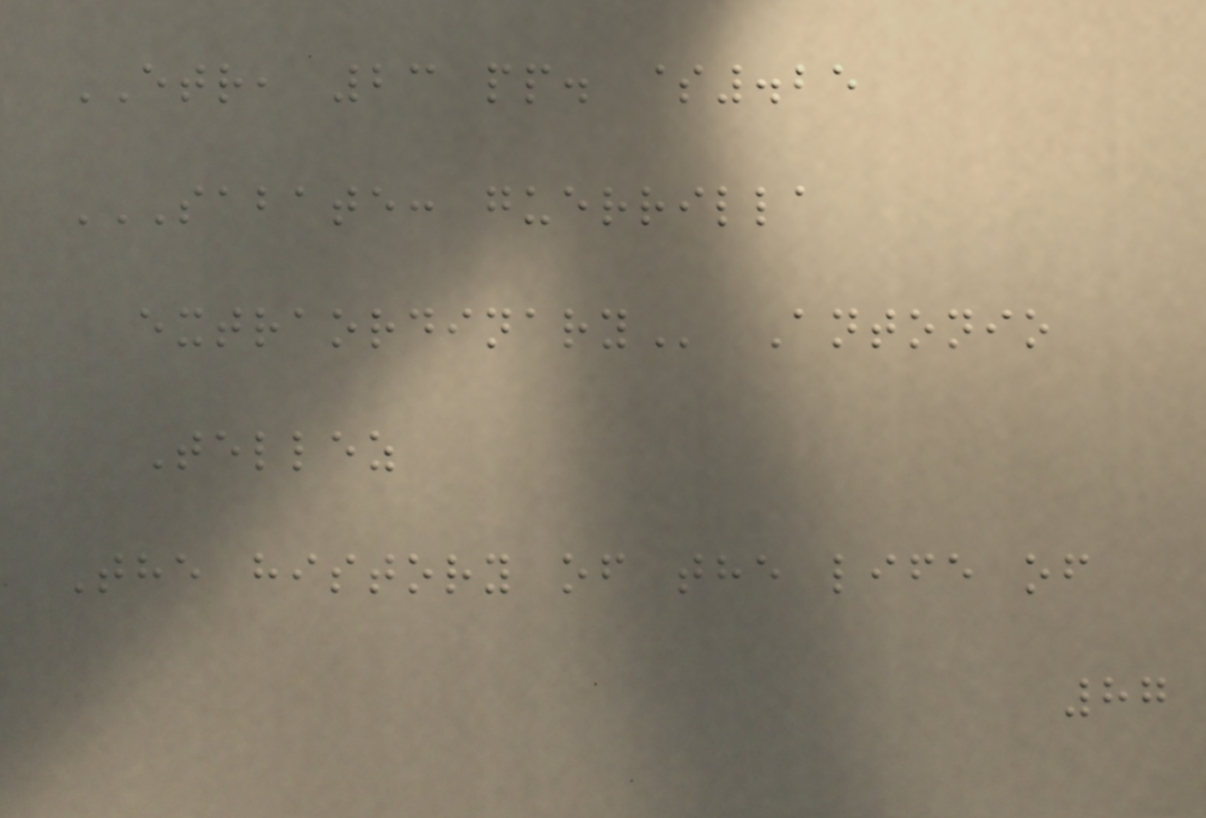ETR, 23 pp. $.25
SABATE: GUERRILLA
EXTRAORDINARY Antonio
Tellez
The history of the life of
87
